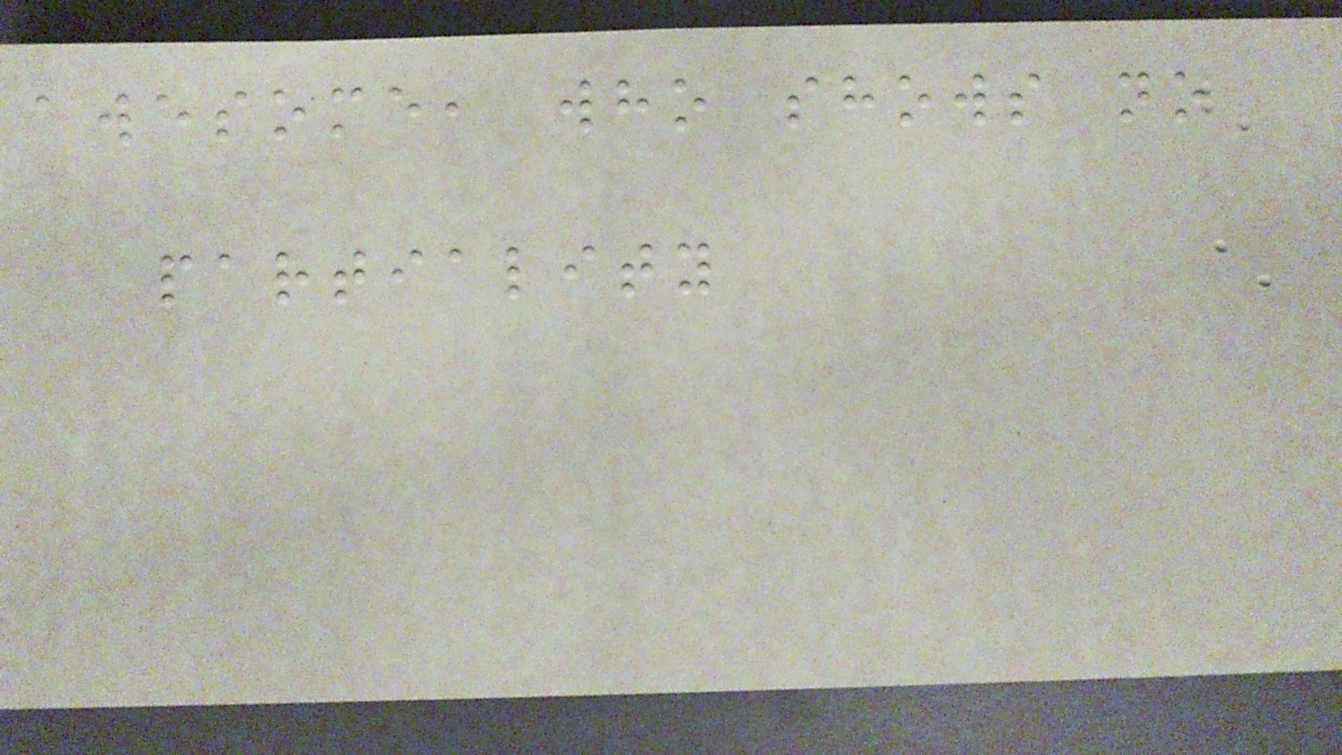awesome, who shows no
partiality
